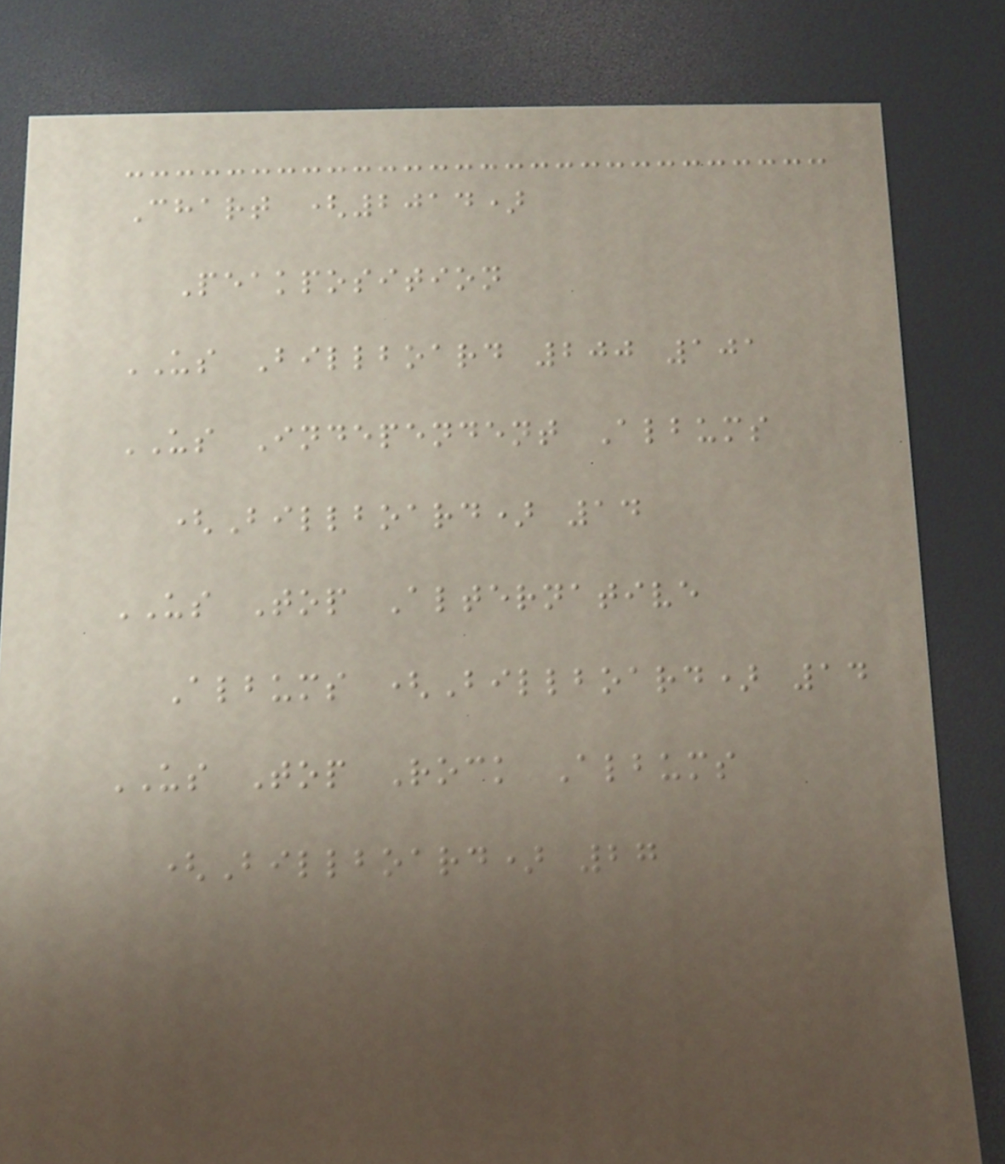Chart (2014)
Peakposition
US Billboard 200 101
US Independent Albums
(Billboard) 14
US Top Alternative
Albums (Billboard) 14
US Top Rock Albums
(Billboard) 27
